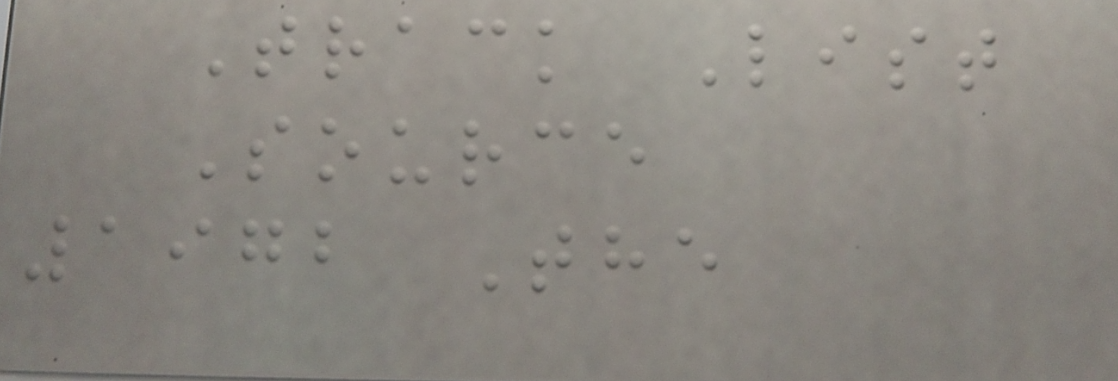Track List
Source
1972 The
